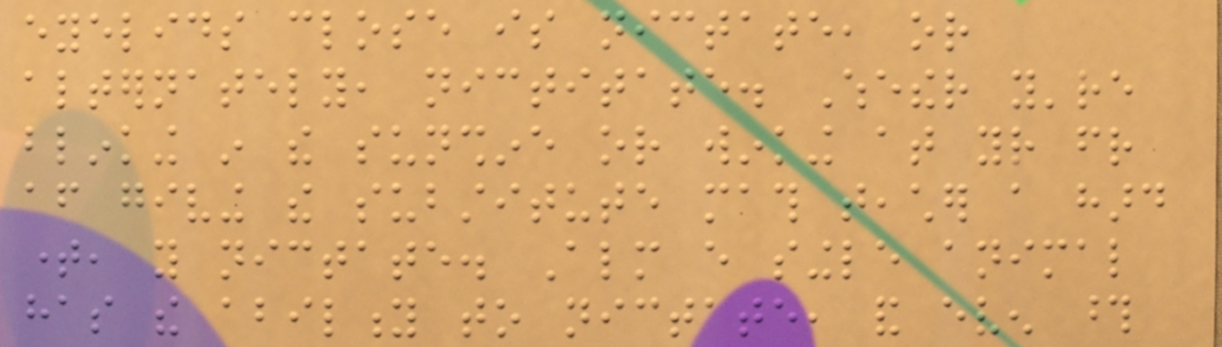eyelids close is nictate, or
alternately, nictitate. Whether you're
blinking in the sunshine or winking at your friend
after giving the substitute math teacher a hard
time, you nictate. Almost every single animal
has the ability to nictate, and even those
